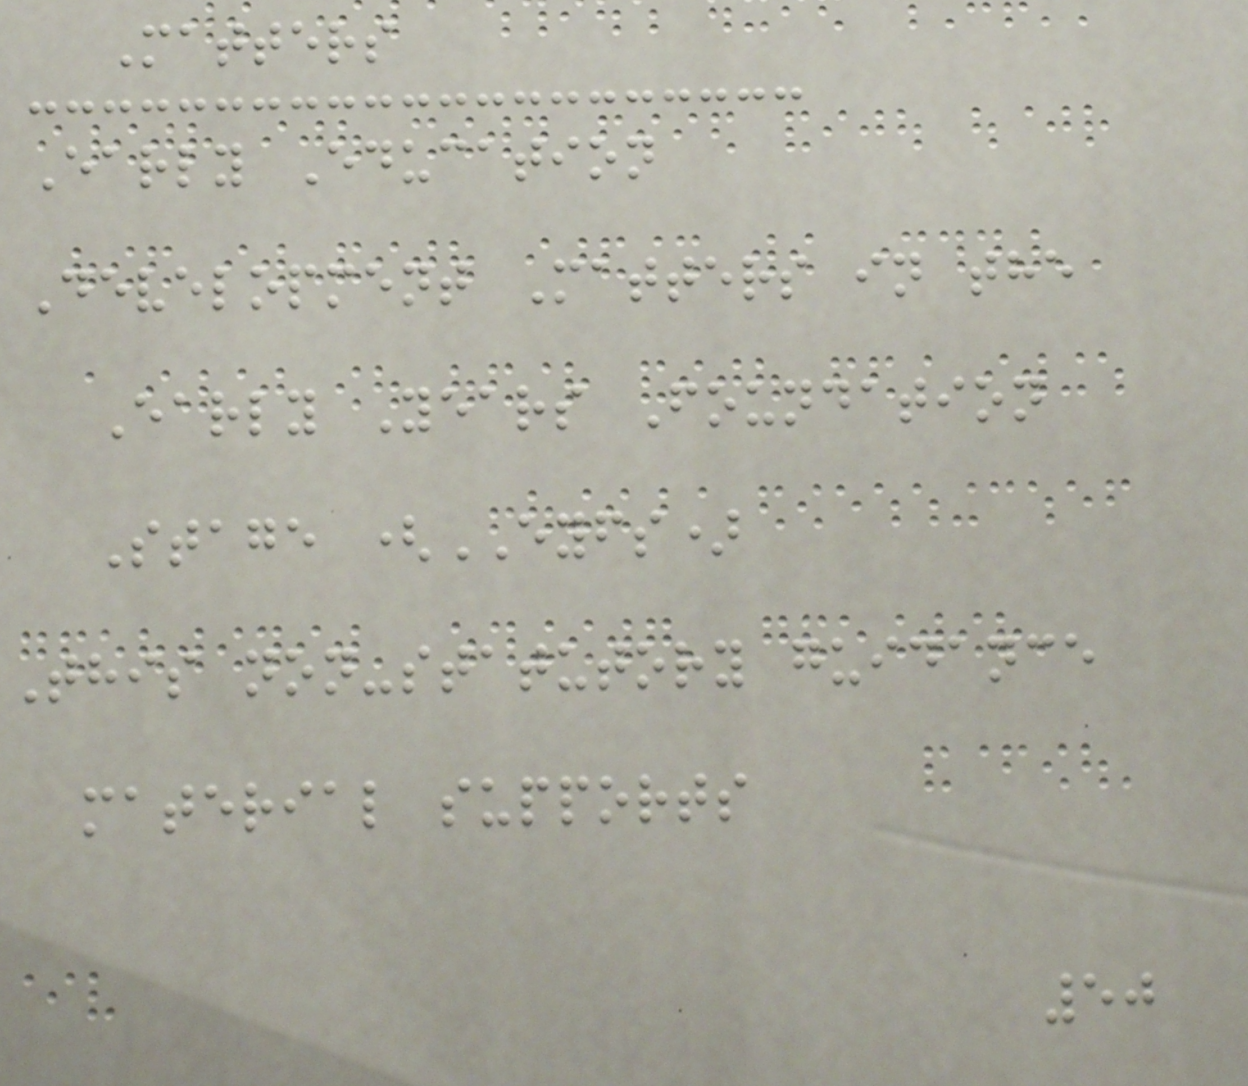Matters
Early Education
Development Matters in the
Early Years Foundation
Stage (EYFS)
This non-statutory guidance
material supports
50
